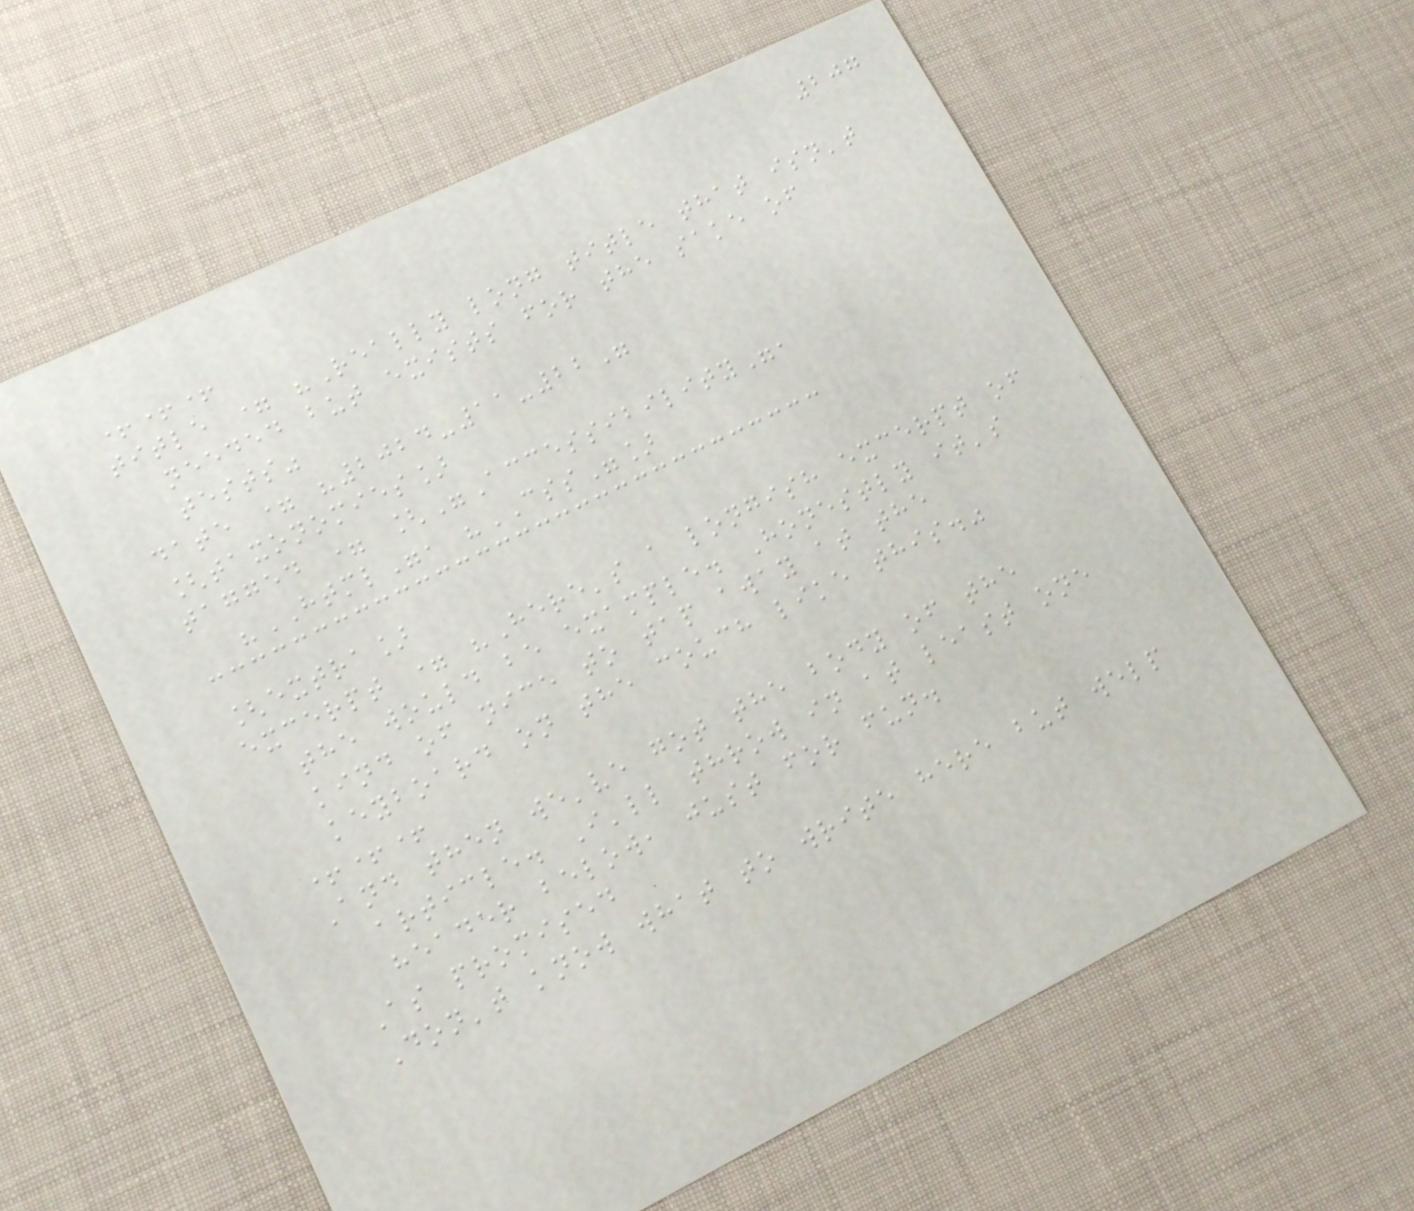207
+++
title = "Really long title that isn't
needed but exists for the sake of
tests"
date = "2024-11-22"
[taxonomies]
tagged = ["Accessibility",
"HTML", "CSS"]
[extra]
excerpt = "Here's a longish excerpt of
the would be example. Honestly it's
kind of nice to tap away at the
keyboard on the couch like this."
+++
And then we've got the body of the
article. I'll throw in at least one
header below, just for fun.
As promised
Don't know what to write here but welp
